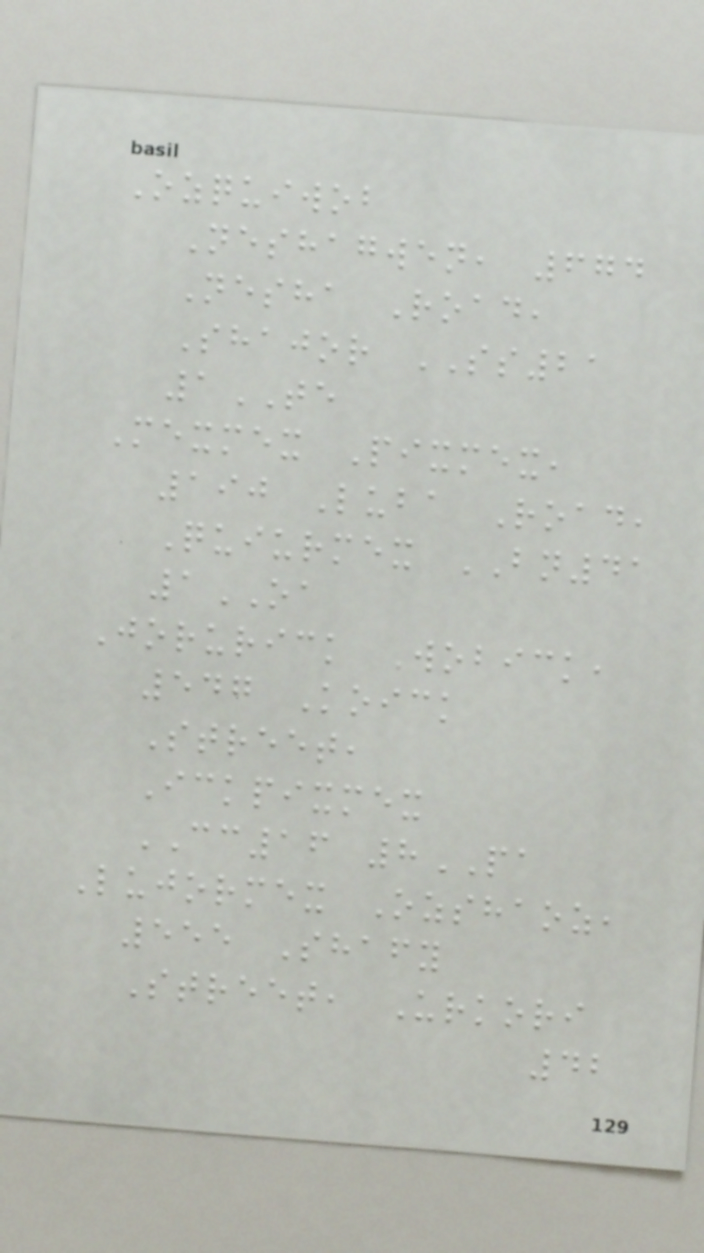Ozquiwob
Neshagwen, 674
Nesha Road,
Shajor SS21
1TE
Mexmex Pixmex,
190 Luba Road,
Quiurmex BN41
1OA
Jorurick Wobick,
547 Koick
Street,
Ickpixmex
CC16 8PA
Lujormex Ozshaoz,
555 Shafy
Street, Urkori
42
